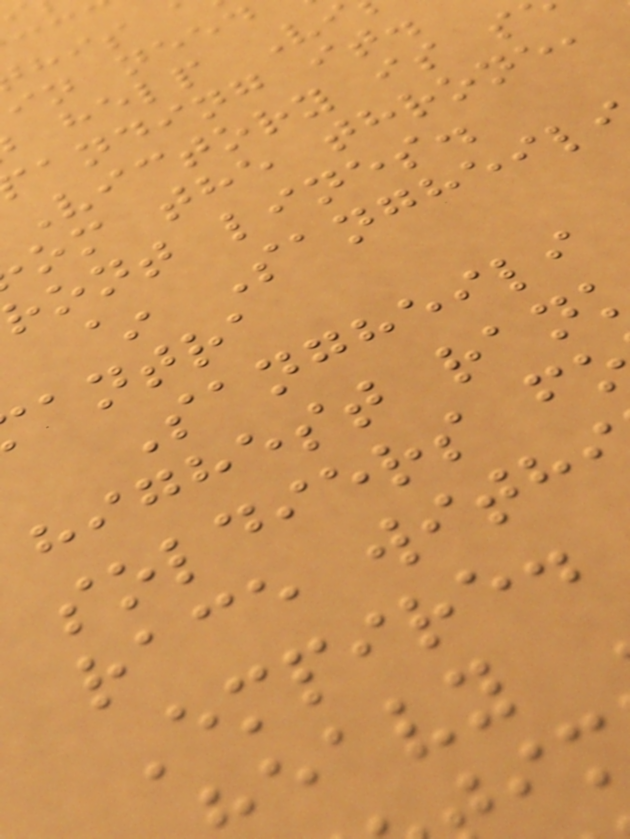help V
anding it.
Victory is s
om the throne,
ront lines.
~ Sangheil
antra
Sangheili
highest ran
soldiers f
race with
Empire.
